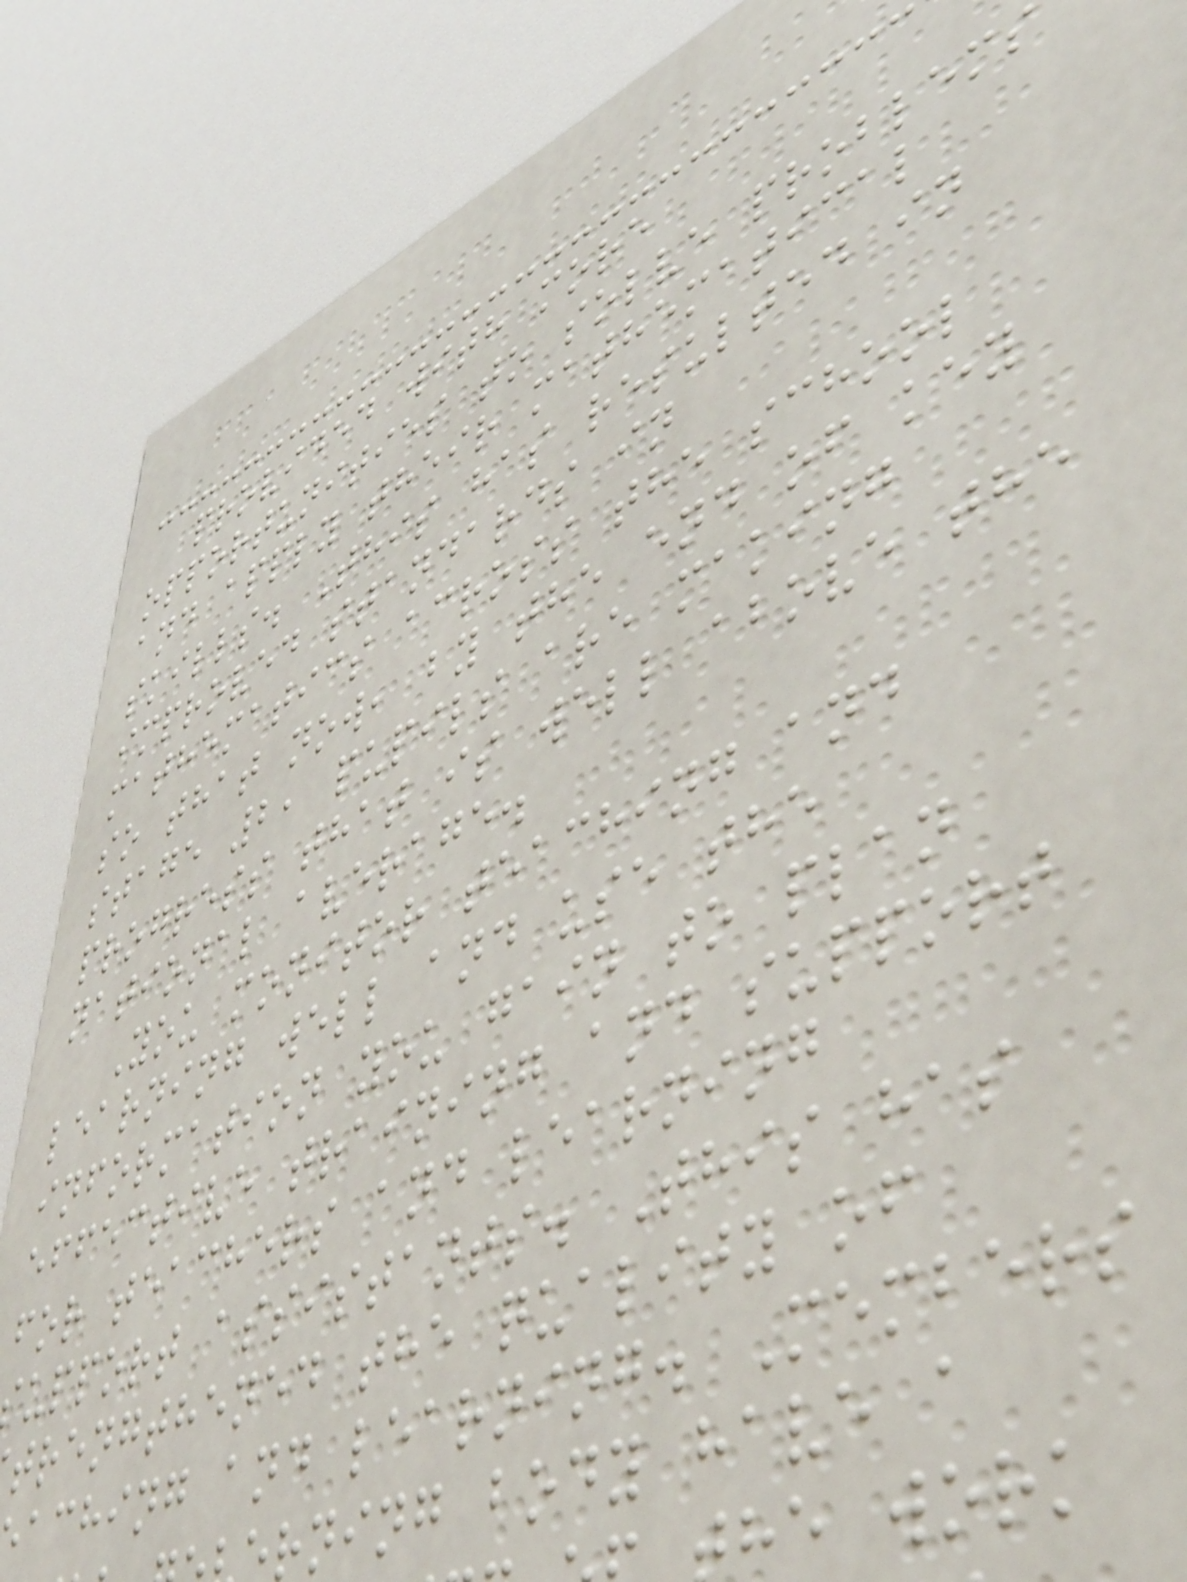provided with more
opportunities to solve problems
and apply their mathematical
skills. This has resulted in
improved standards in
mathematics across the school
so that now, by the end of key
stage 2, pupils are making
progress that is well above the
national average.
You monitor teaching and
learning well and use the
information you gain to plan
effective training and support
for teachers and learning
upport assistants. This has
trengthened the quality of
aching and learning. Members
rning body have a
